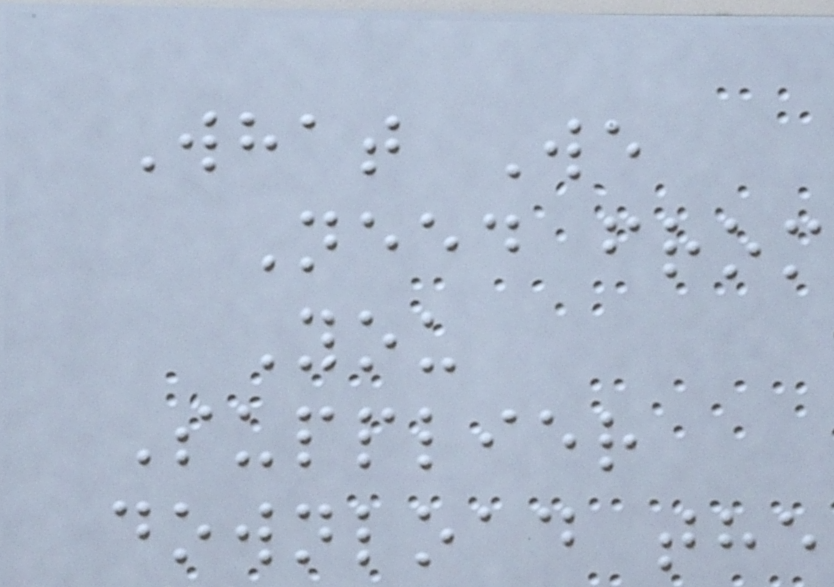What We
Need from
You
Supplier
download the
